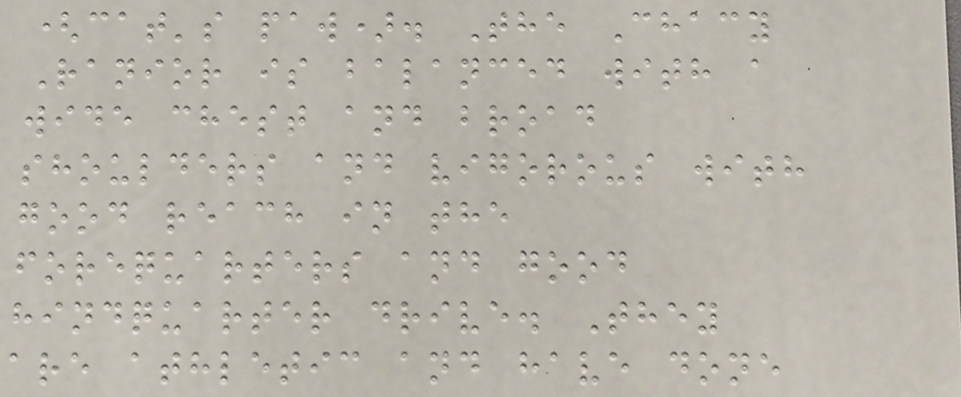(cat's paw). The Chacy
Ranior is balanced with a
wide chest and broad
shoulders and vigorous with
good reach in the
forequarters and good
hindquarter drive. They
are athletic and have done
